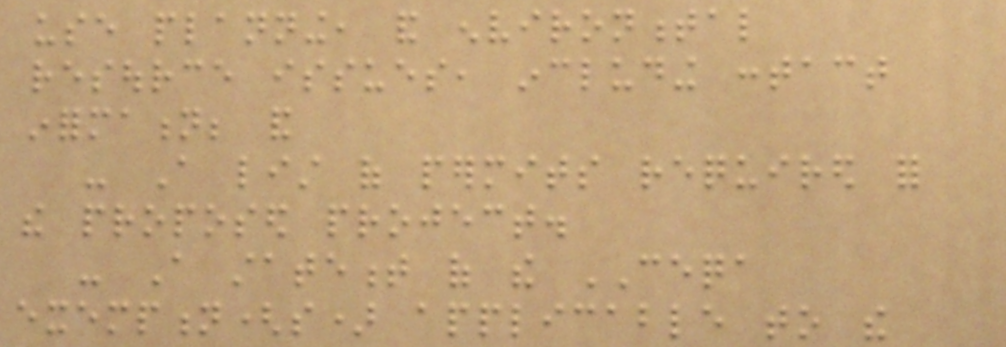use planning, and environmental
resource issues, including contact
information; and
- A list of permits required for
the proposed project.
- A statement of the CEQA
exemption(s) applicable to the
